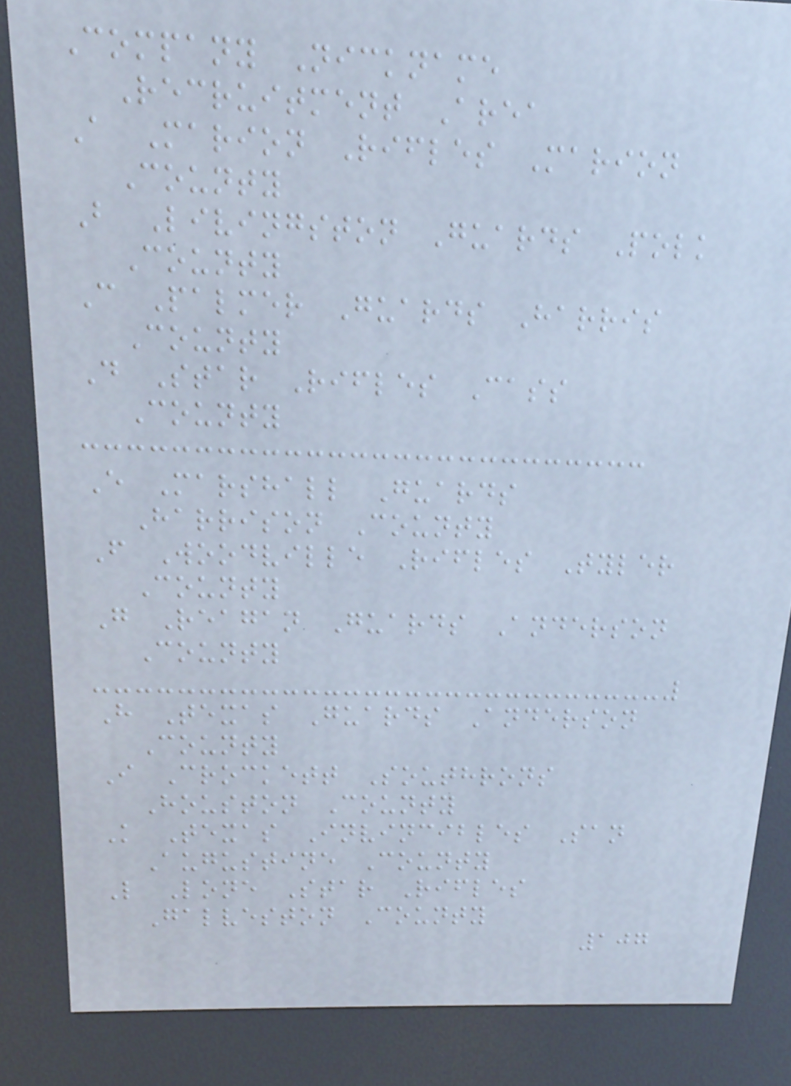Company Nickname
Recruitment Area
A Marion Rifles Marion
County
B Livingston Guards Polk
County
C Palmer Guards Harris
County
D Star Rifles Cass
County
E Marshall Guards
Harrison County
F Woodville Rifles Tyler
County
G Reagan Guards Anderson
County
H Texas Guards Anderson
County
I Crockett Southrons
Houston County
K Texas Invincibles San
Augustine County
L Lone Star Rifles
Galveston County
107
